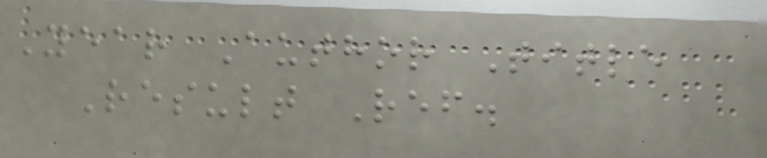Year Author Title
Result Ref.
